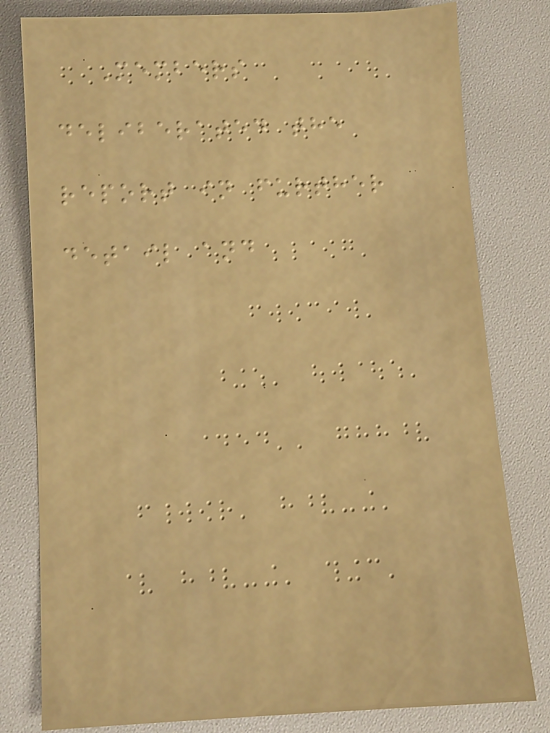Members
deliberated the
report in further
detail and
